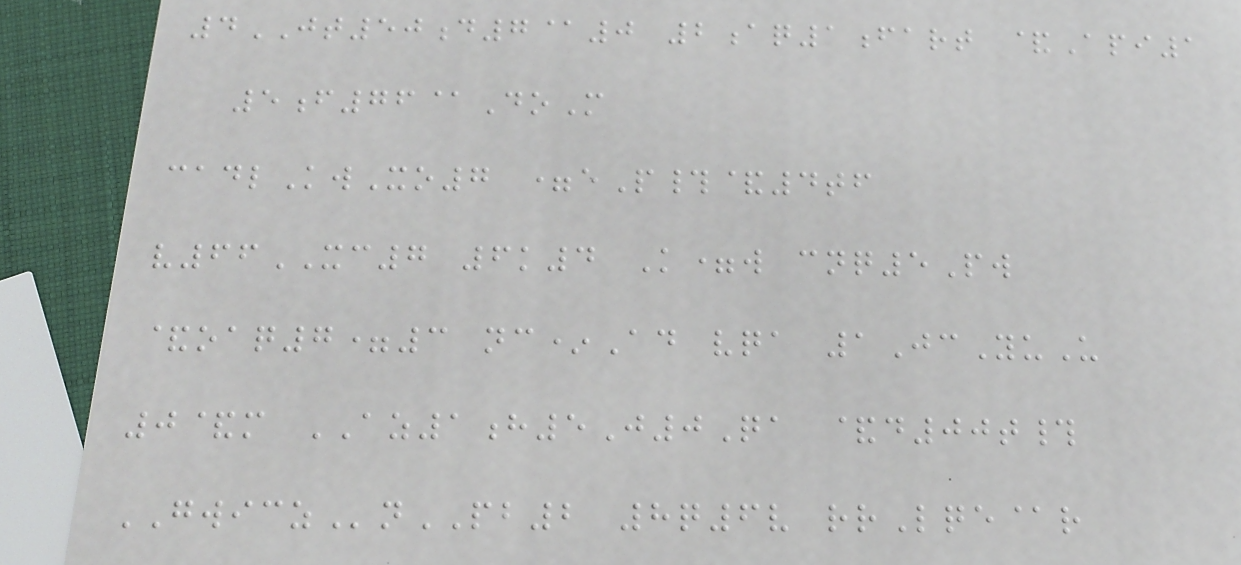4JT50d7@0 2aq1fart &Api1
5f76@DoM
cadlKwXo7 =eP#&4tf
v66XC7 6k4 K=w cnq5Pw
&oaq7=3 nc*Ad vqa 1JcYuU
0&m AZ1h5J0Qa &d00t#
GWICZnPB2 8q6v rrLqe@r
